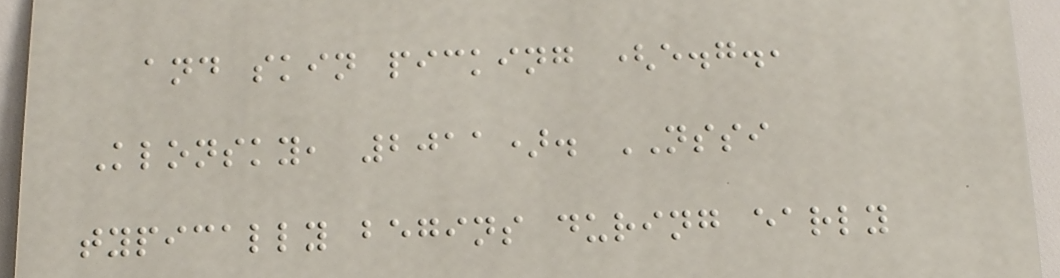and skin picking (e.g.,
Klonsky, 2011). NSSI
typically begins during early
